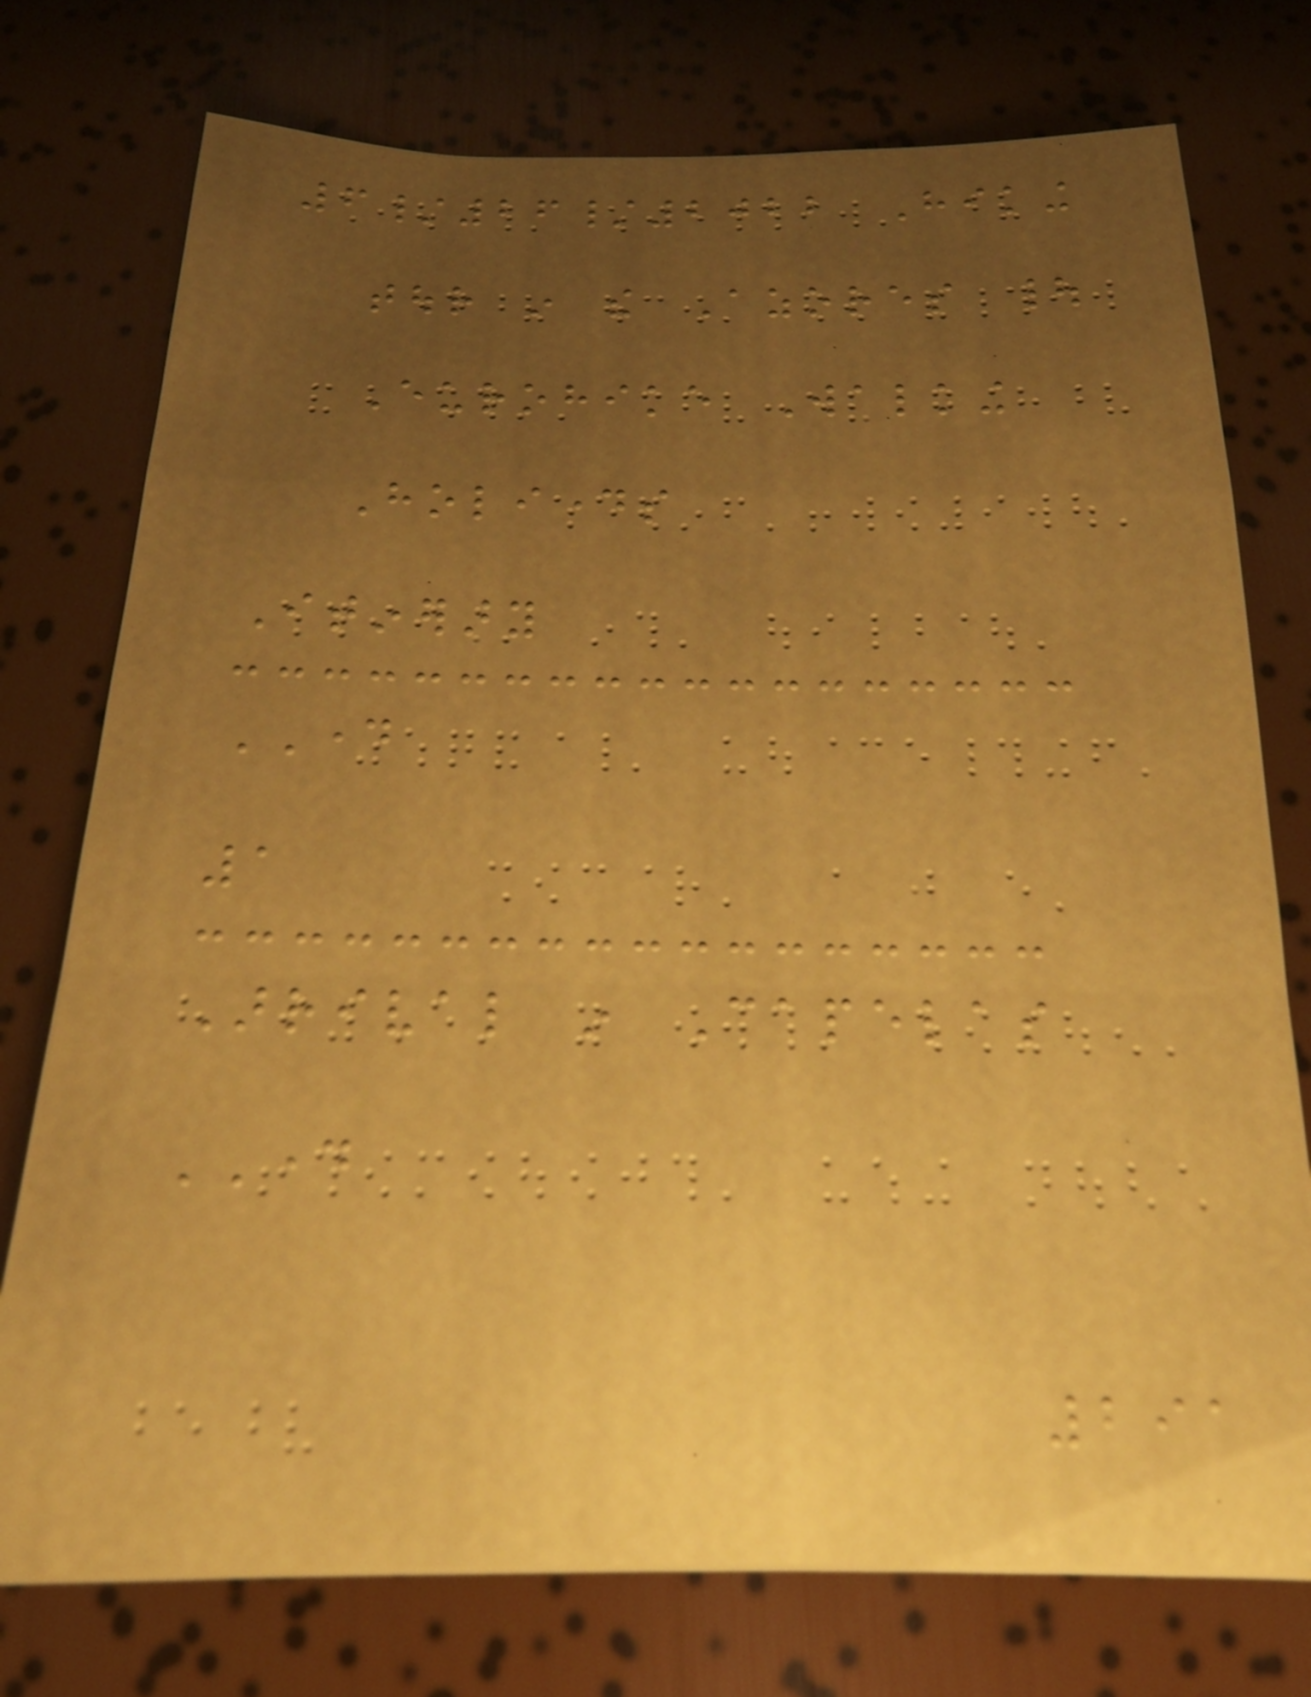6/26/2022 Hiking
tour in the Azores |
Eurohike Walking
Holidays
Itinerary
DAY
1
Arrival in Capelas
DAY
291
